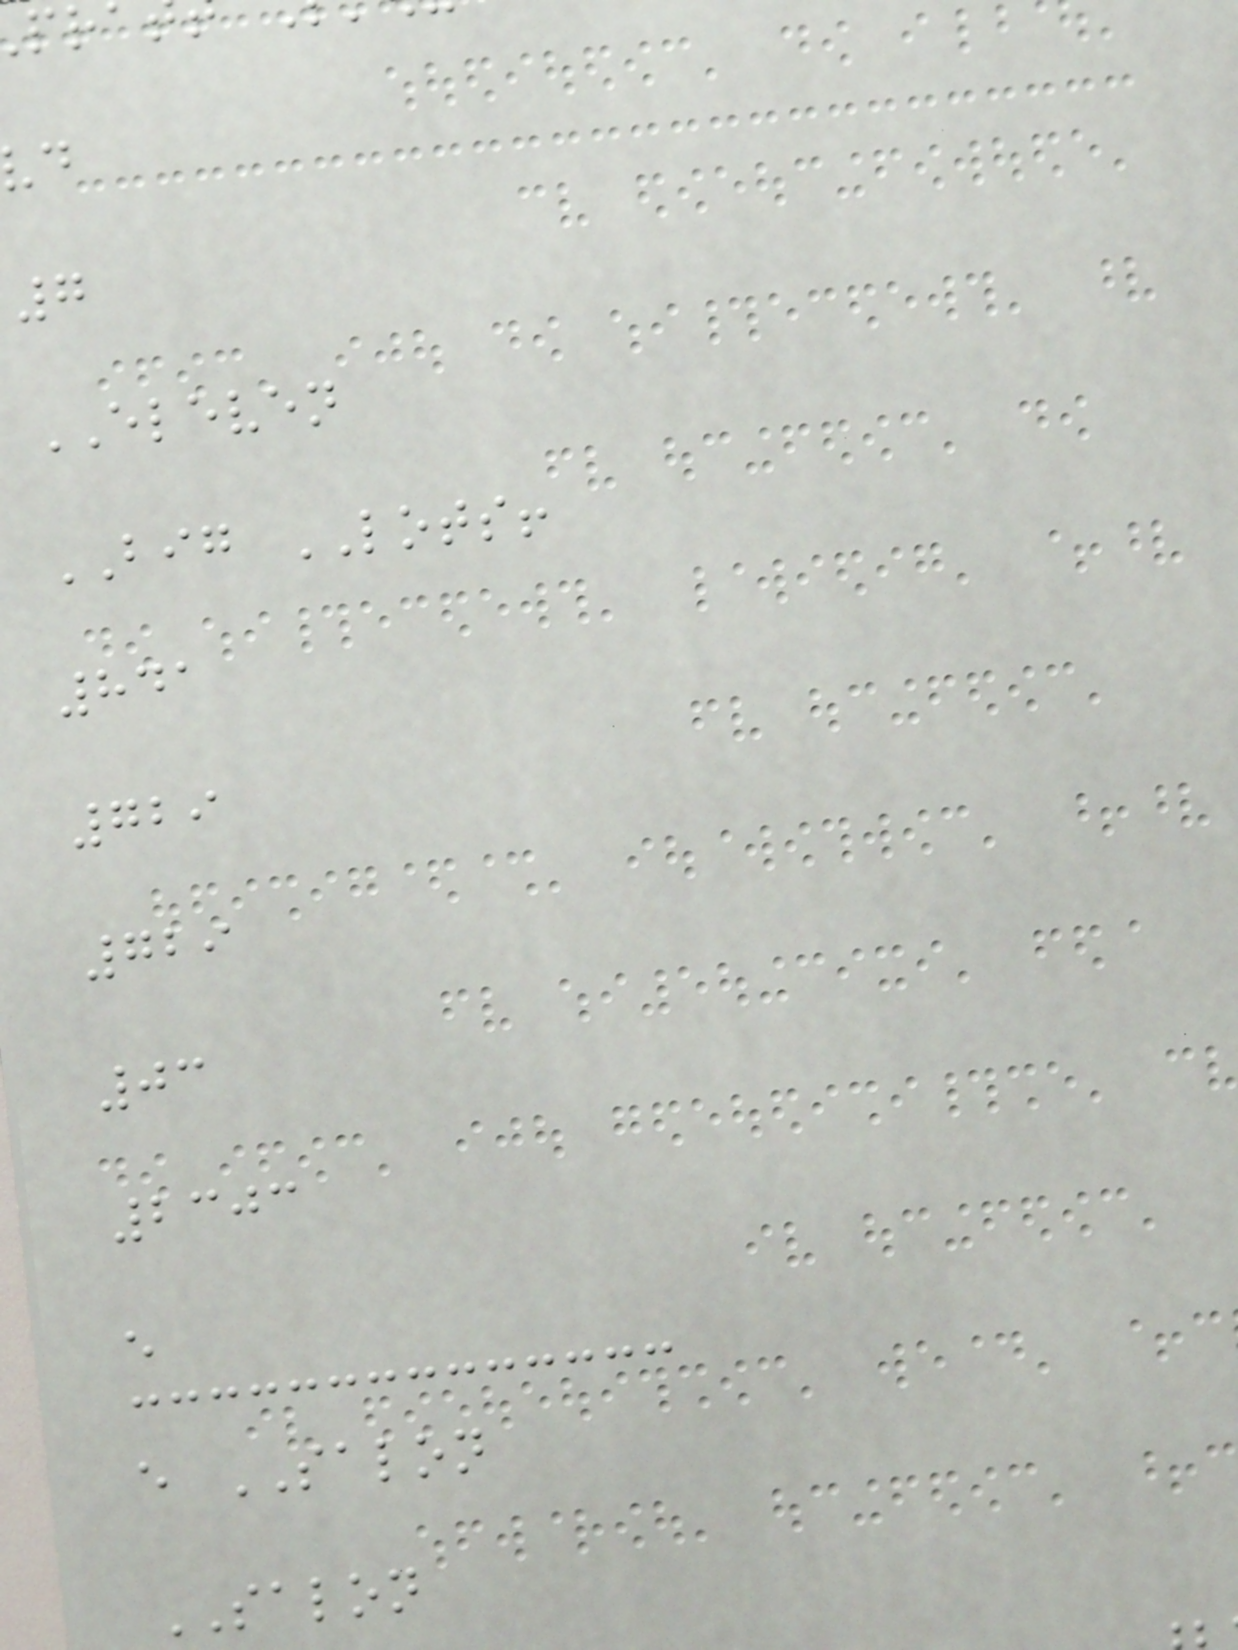7
ELEVEN
BIG LOTS!
841
729
729
03
2303
e
e SALON
SALON
